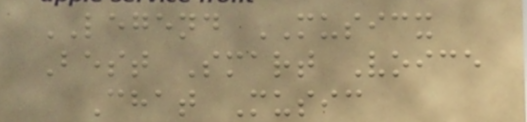LEGEND MUSICX
Best Smart Voice
Chat Music
